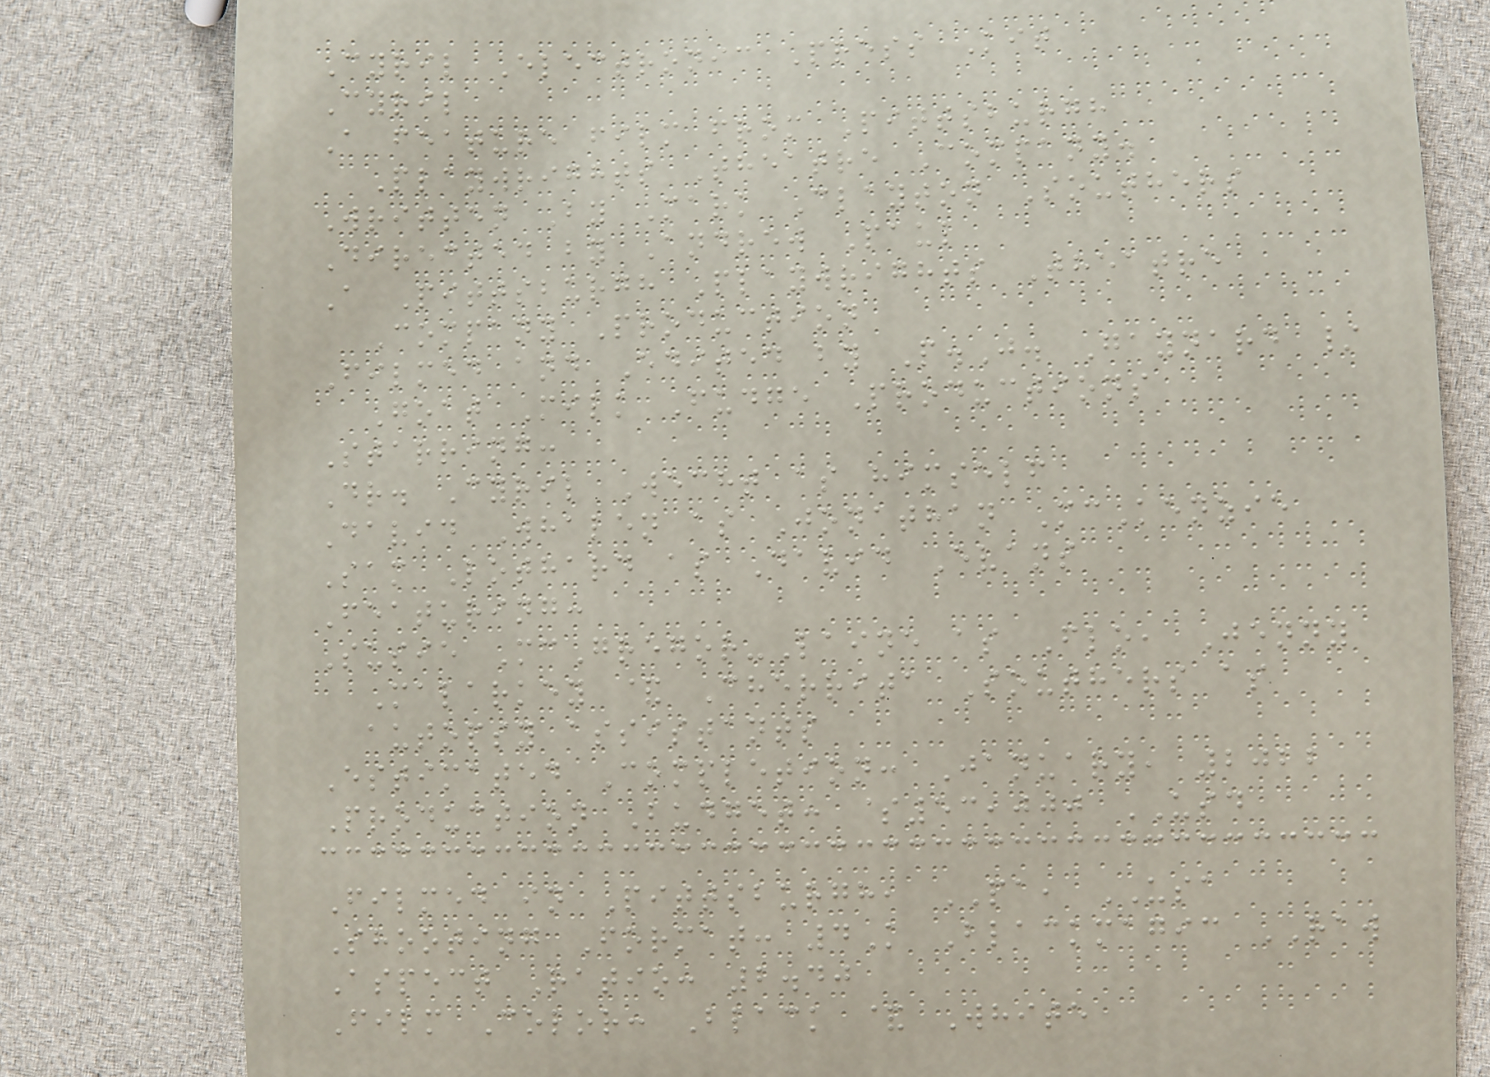Cyril Electronic Press Kit
Cyril
A feature film from Pittsburgh
Playwrights Theatre Company.
Written By Mark Clayton Southers
Directed by Andrew Paul
A Pittsburgh Playwrights Theatre
Company Production
Filmed and Edited by P.J. Gaynard /
Goat Milk Fudge Productions
Starring:
Dr. Cyril Wecht as himself
David Whalen as Jonathan McKenzie
Sam Lothard as David Evans
Featuring:
Susie McGregor-Laine as Flo, Jenny
Malarkey & Cherrita Southers as
autopsy assistants
Estimated Completion: January, 2022
Production Budget: $53,000 USD
Filmed in Pittsburgh, PA, USA
Shooting Format: 4K Blackmagic RAW
Aspect Ratio: 2.40
Film Color: Black & White
